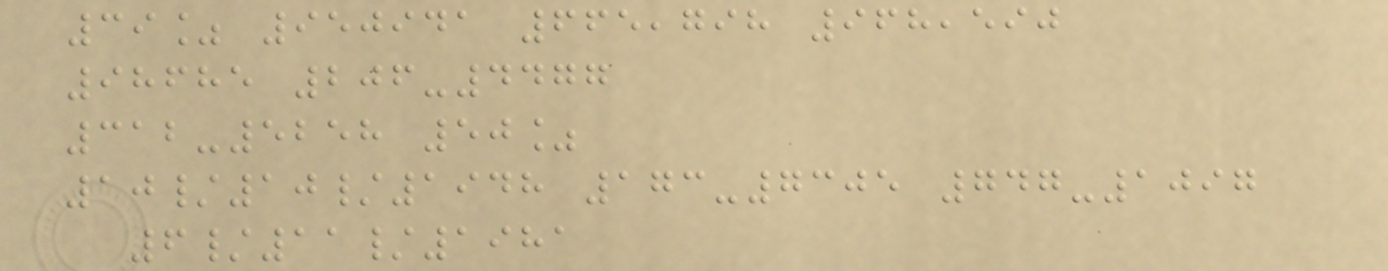39% 950941 665,798 968,590
98685 206-4477
312-5258 50%
10/10/1948 173-7305 747-1097
6/11/1981
